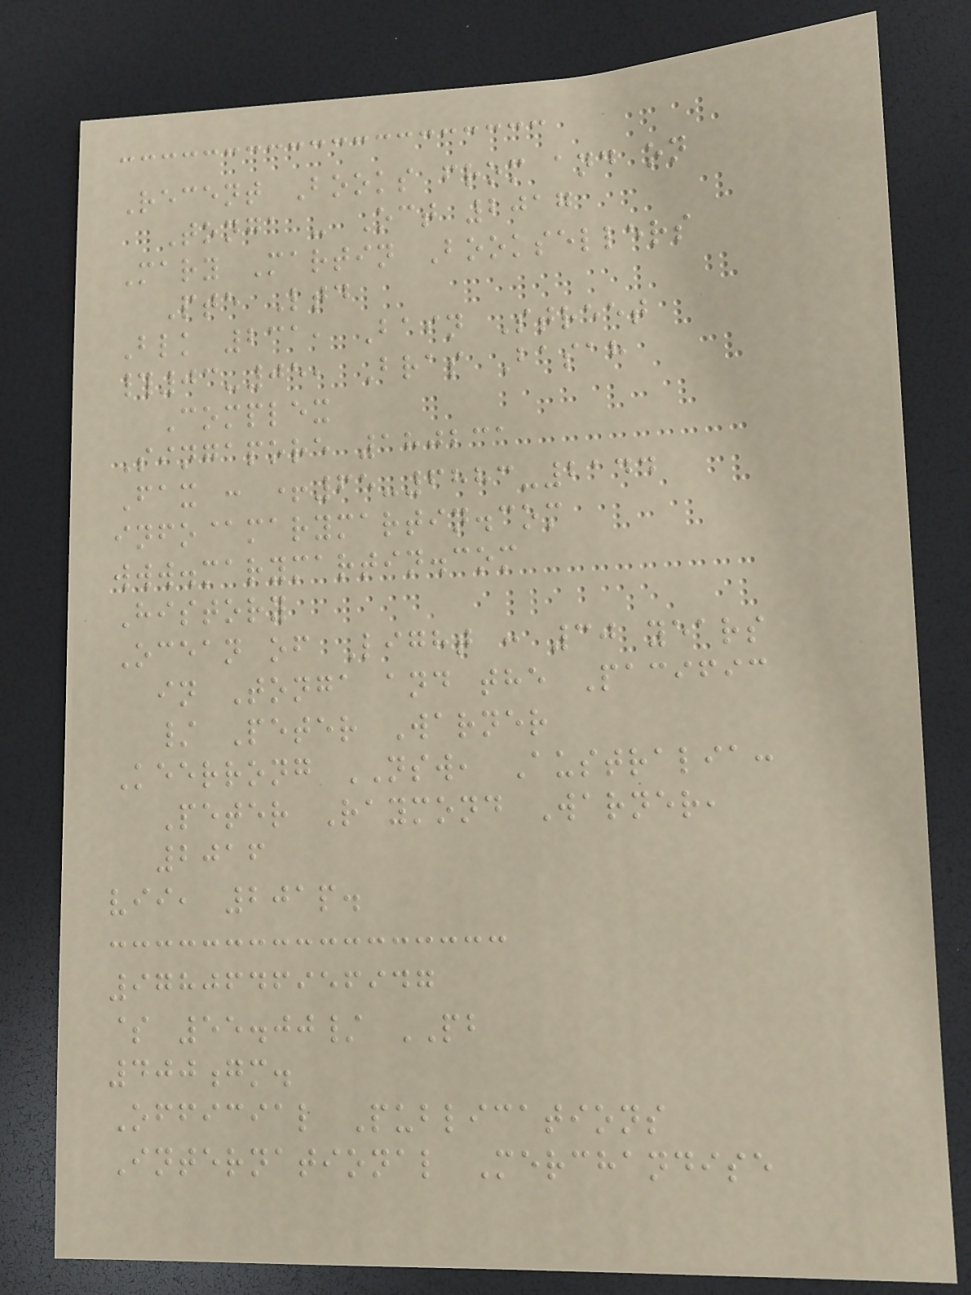Recent Books from and on
Tonga - Oct 2017
Mary Martin Booksellers
Pte Ltd
Blk 231, Bain Street
#03-05, Bras Basah
Complex
Singapore 180231
Fax : +65-6883-2144
info@marymartin.com
www.marymartin.com
History
Ocean of Light : 30 years
in Tonga and the Pacific
/ Peter Warner
Keerrong NSW, Australia:
Peter Raymond Warner,
2016
vii, 201p.
9780646956947
$ 55.00/ PB
400gm.
Official Publications
International Merchandise
